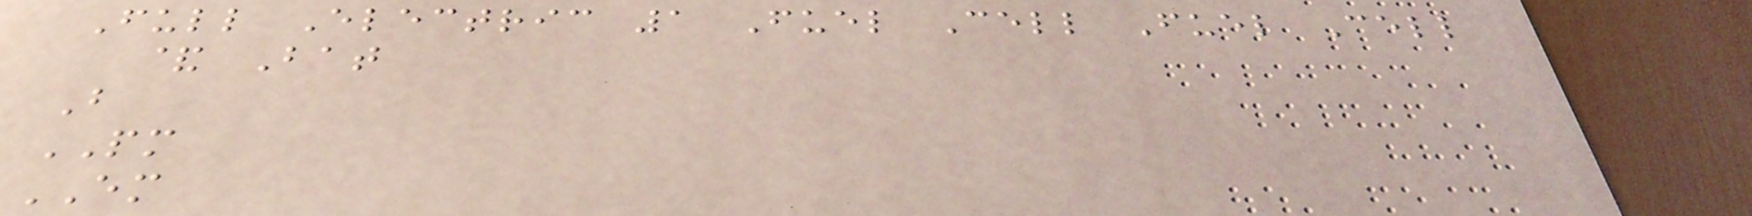Full Electric 1 Fuel Cell Fuel Cell
& Bat
B
PM
EM
